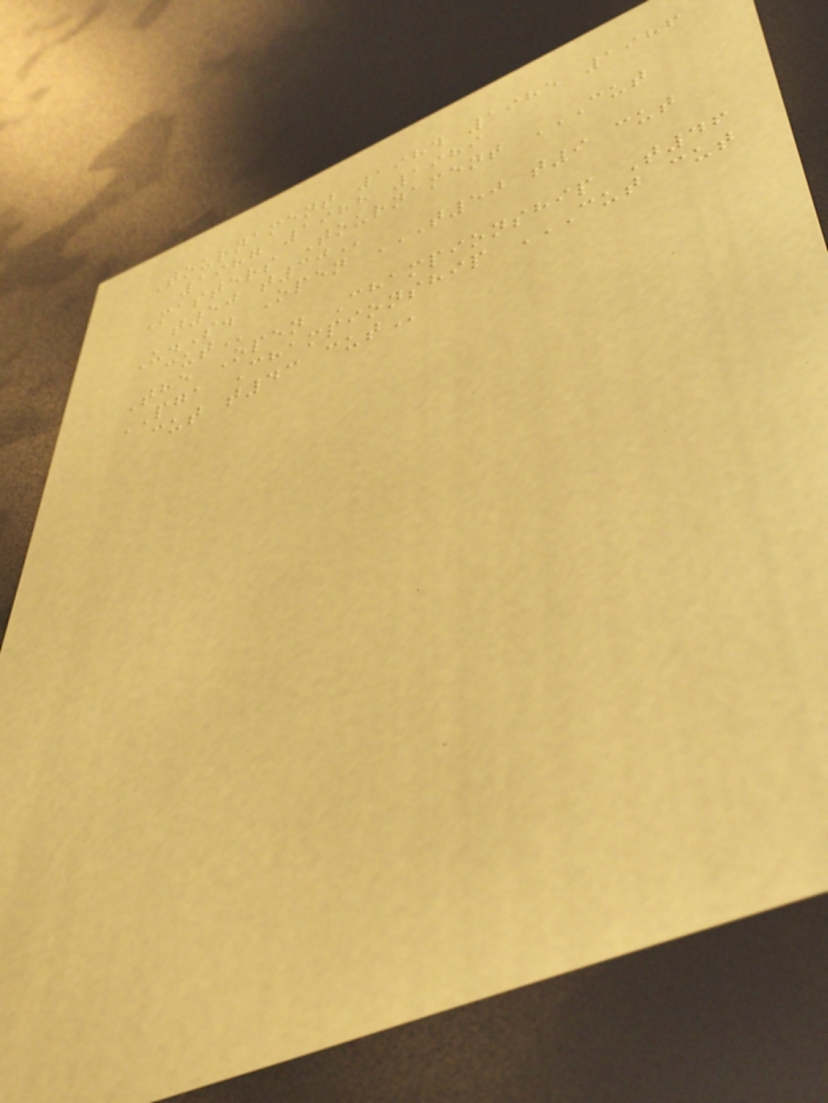Tournament 1984 1985 1986
1987 1988 1989
Masters Tournament CUT
T50 T30
U.S. Open T50 T9 CUT
CUT
The Open Championship T46
PGA Championship CUT CUT
CUT T43 CUT
